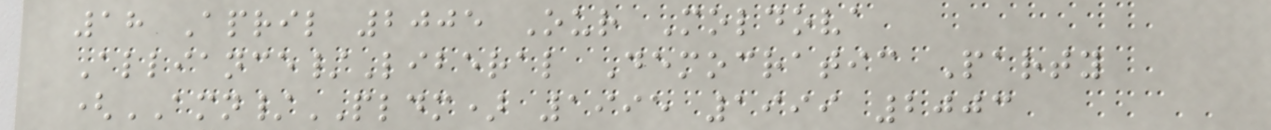18 April 2005 Our Moldova
Alliance/Liberal Democratic Party
(AMN/PLDM) 1995 1999 2003
